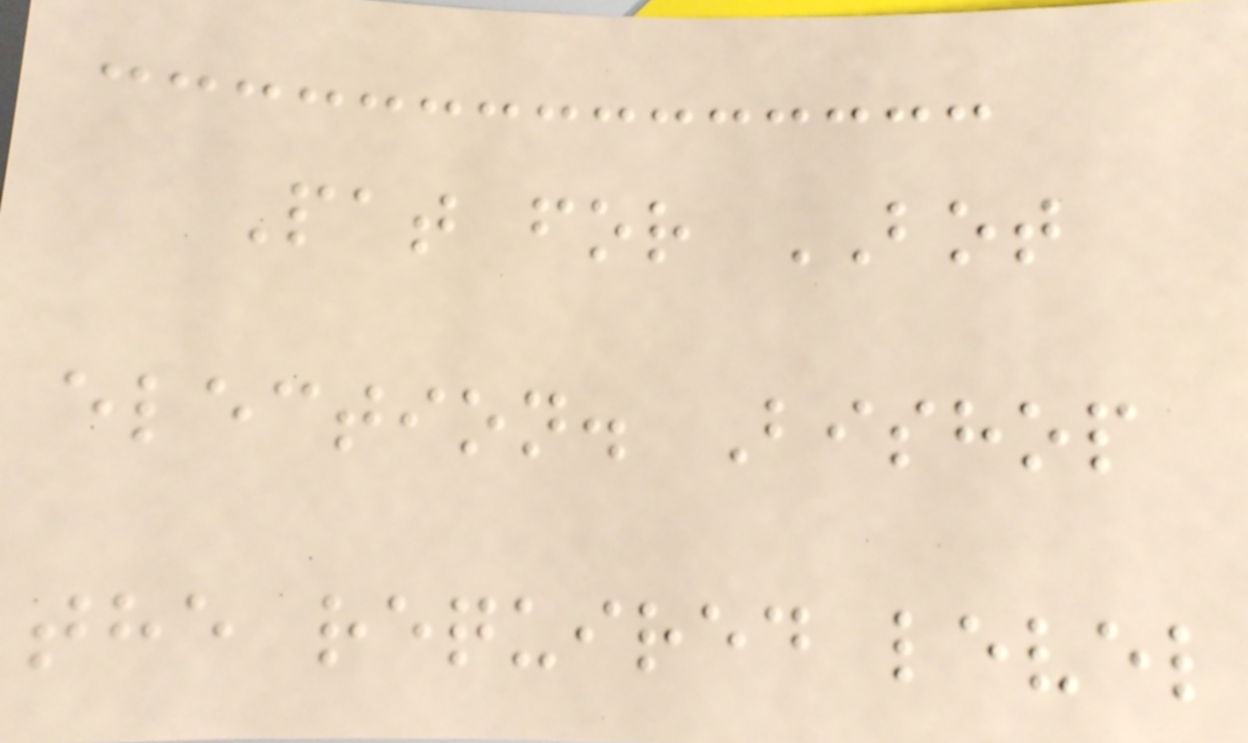Pat for BOT
election. Bishop
the required level
